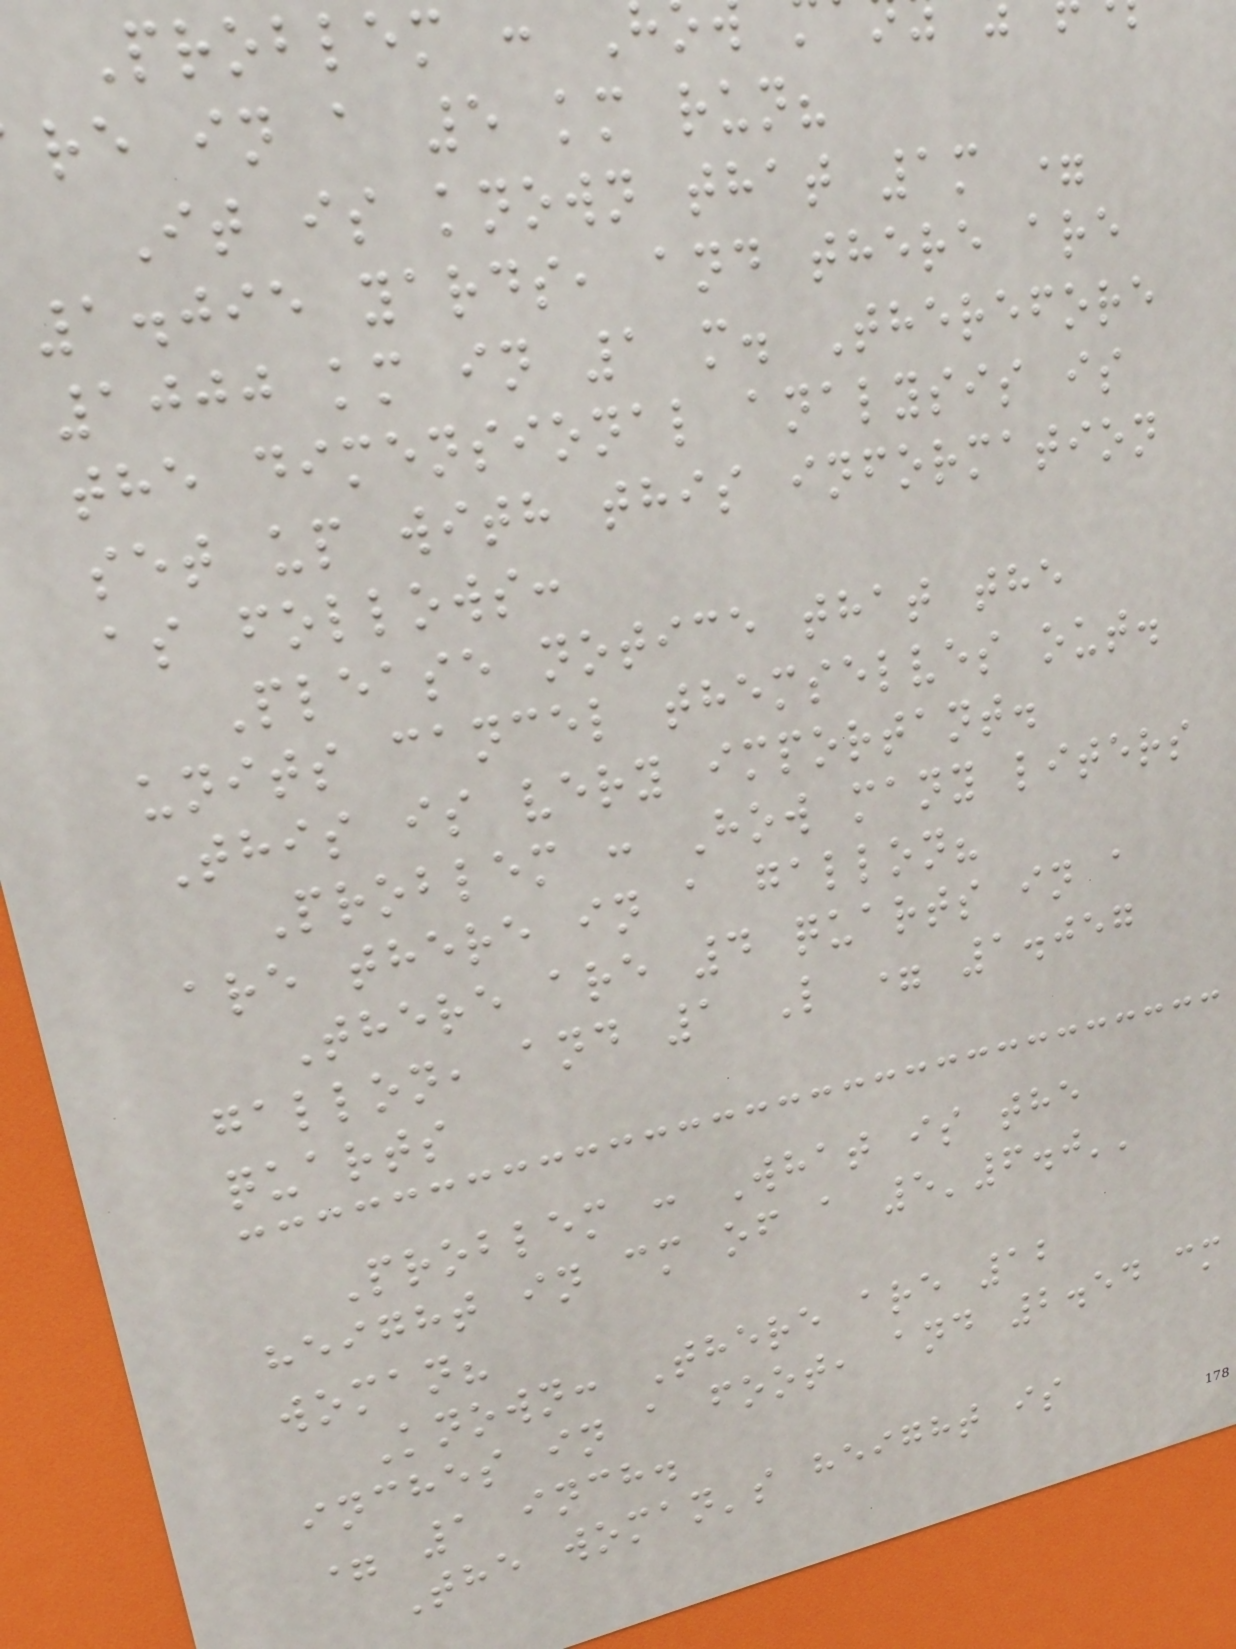Problem :
re in a 5 km run?
It is known that 1m =
1.095 yards, and there are
1000 km in 1 m. Therefore
the dimensional analysis is
set up with this information
as follows:
Please notice that the
units cancel themselves out.
This is very important.
Problem : How many liters
are there in a gallon?
There are 4 quarts in a
gallon, and 1 L = 1.057
quarts
Problem : What is the
height in cm of a 5'6.0''
woman?
Known: There are 12
inches in a foot, and 2.54 cm
= 1 inch.
The woman's height is
